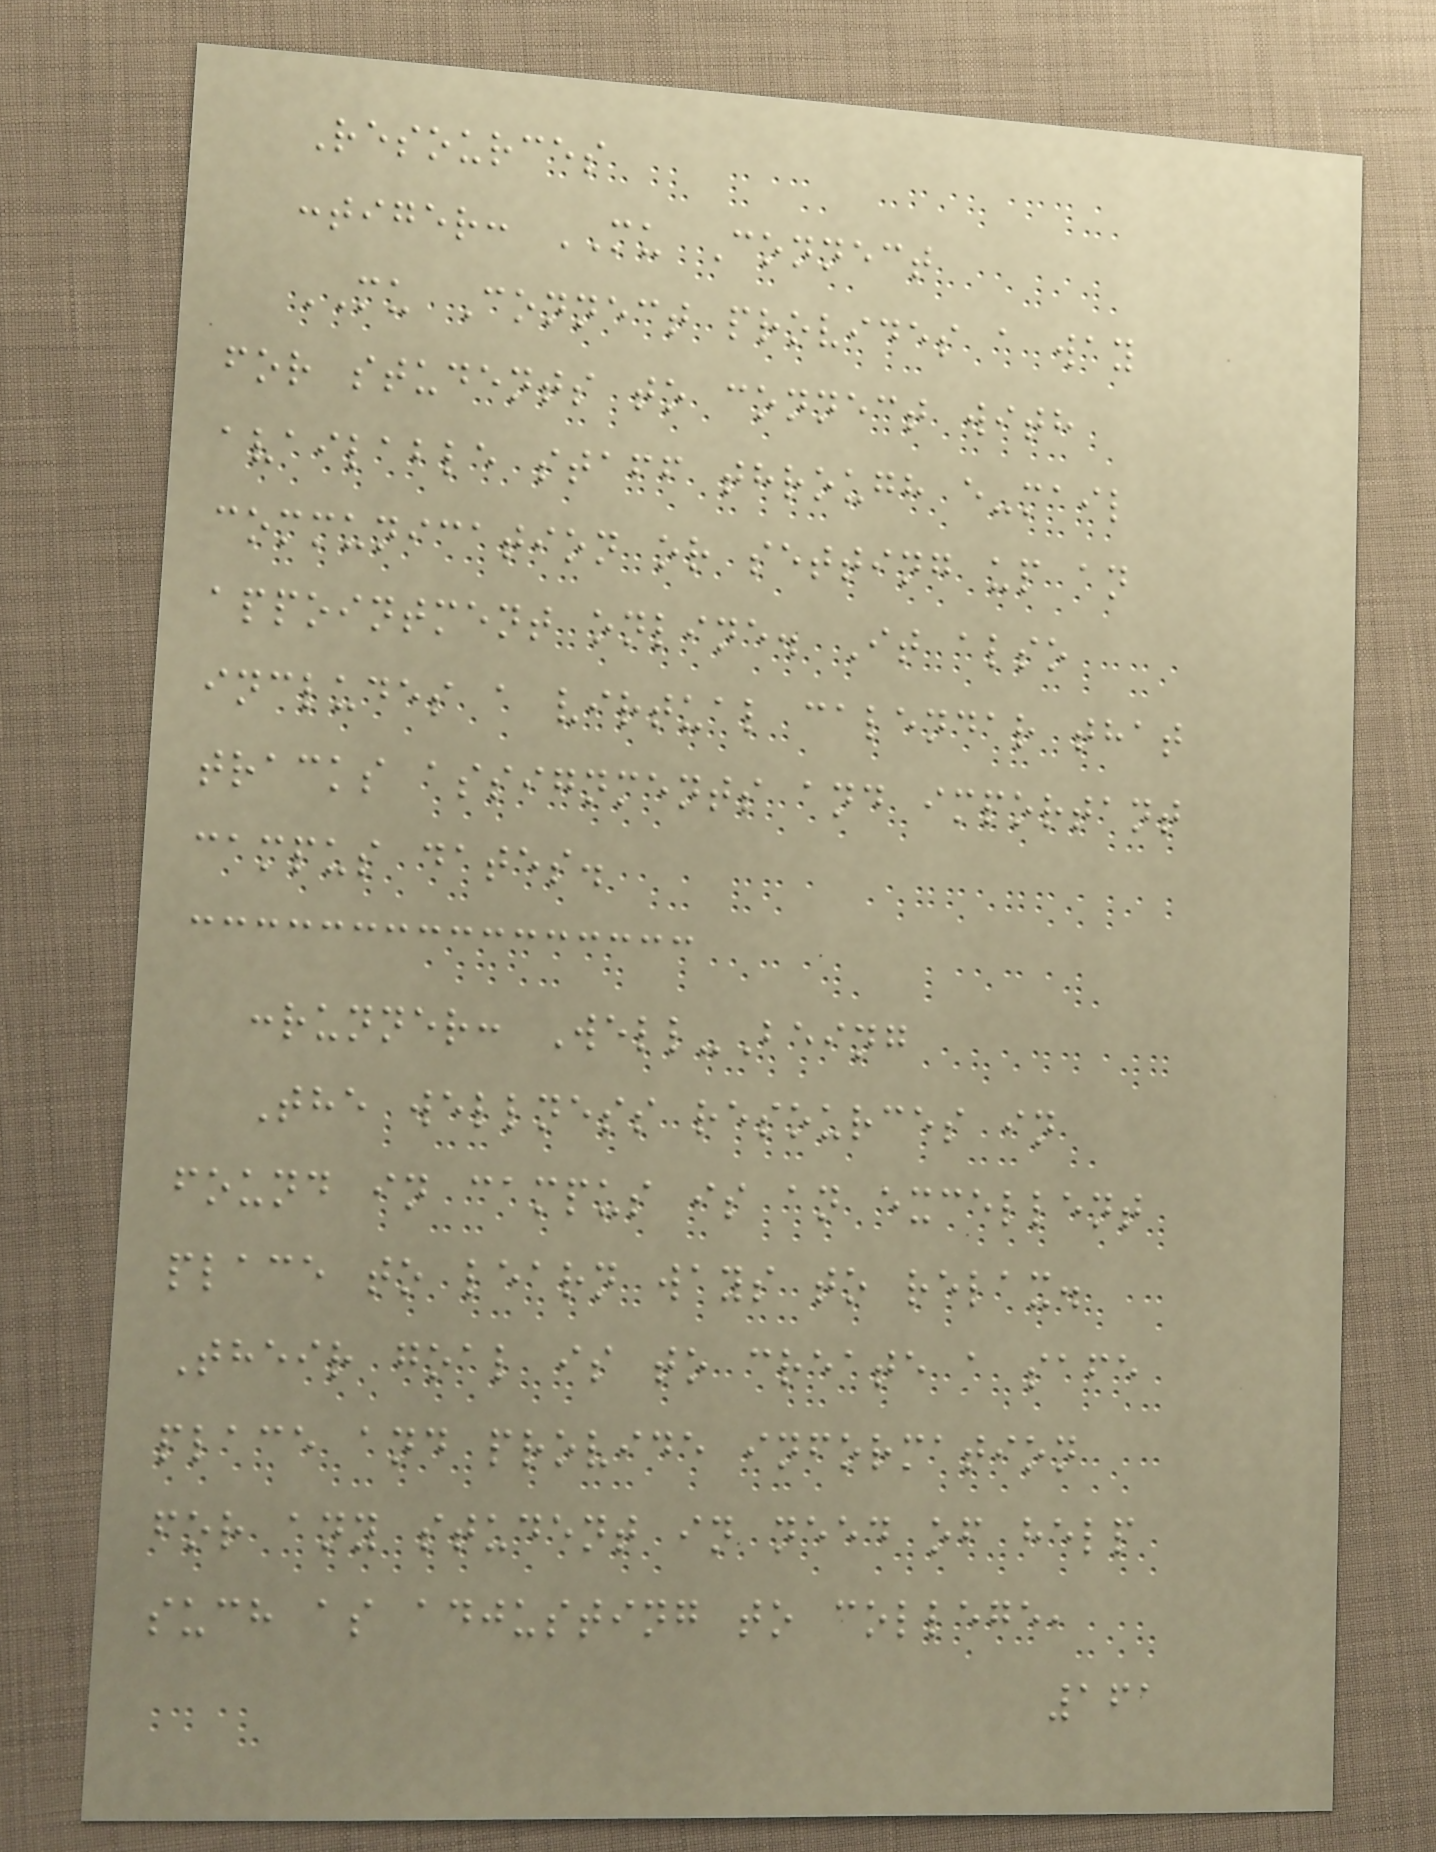Resources
:tiger: MU Connect
MU Connect provides a way
for students to connect with
available staff through e-mail
communication or setting up an
appointment online. It also
includes a virtual calendar that
tracks assignments and important
campus dates.
:runner: Well-Being
The wellness resources in
found in campus is an excellent
place to learn ways to relax.
Their goal is to create a safe
place and provide information
for any student in need of help
such as adjusting to college,
161
